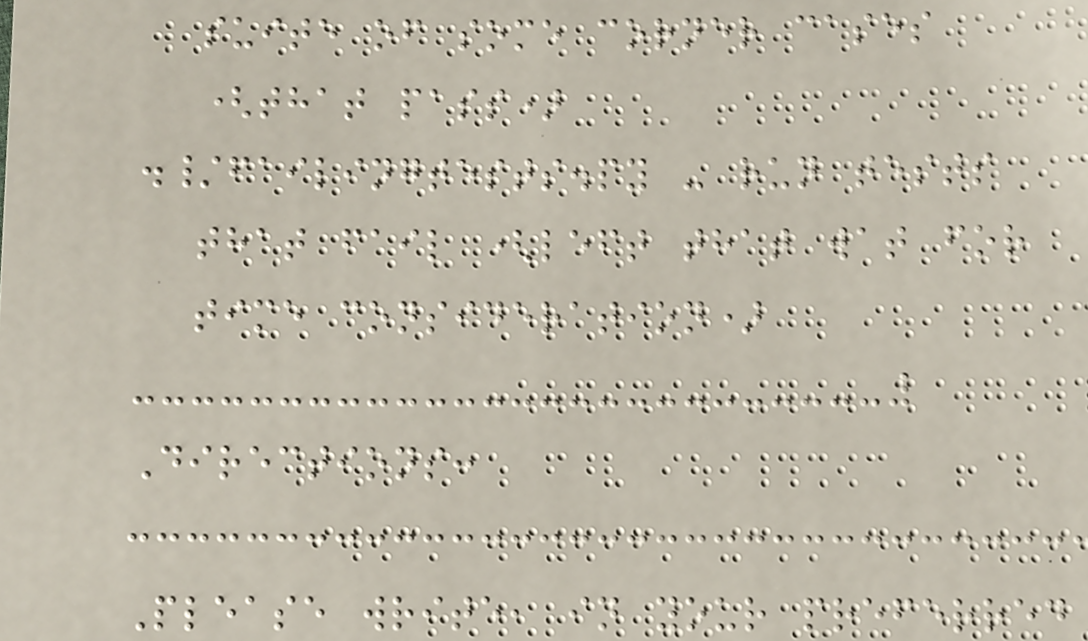suite of some corner cases
(that pass)
./failingtests.py - run tests
that fail (left that wat for
time consideration)
Directions:
Please write, in your preferred
